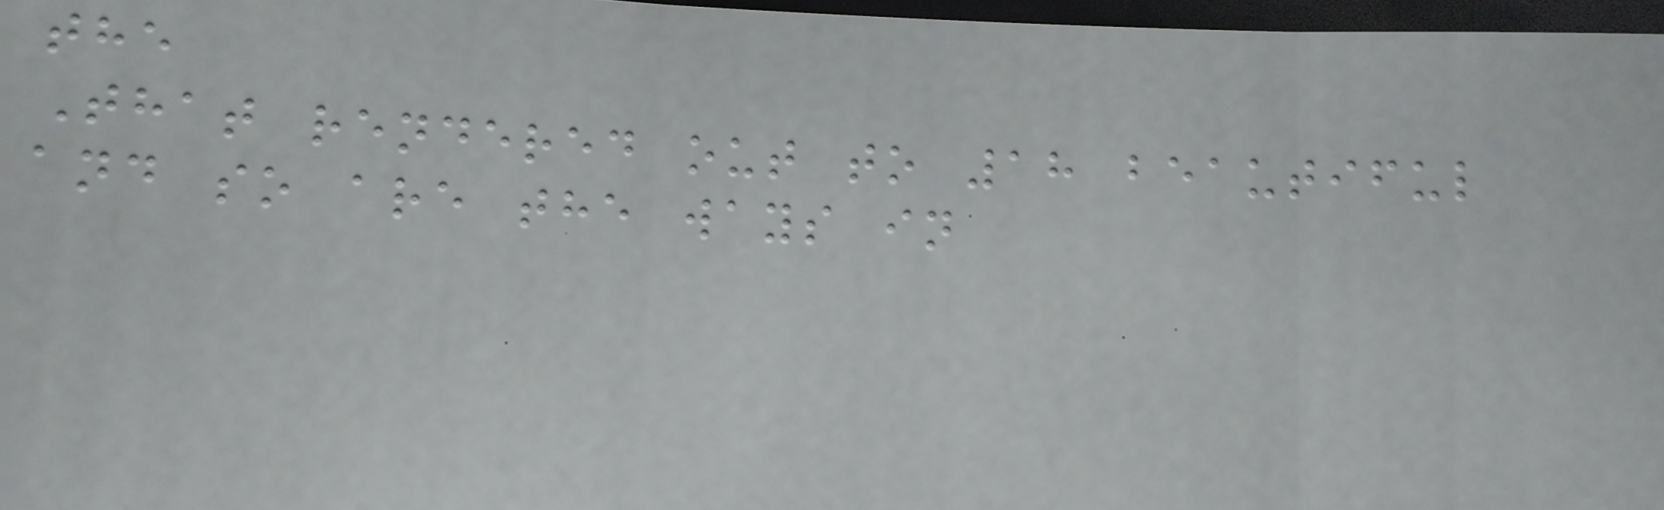the
That rendered out to 18 beautiful
and so are the ways in
